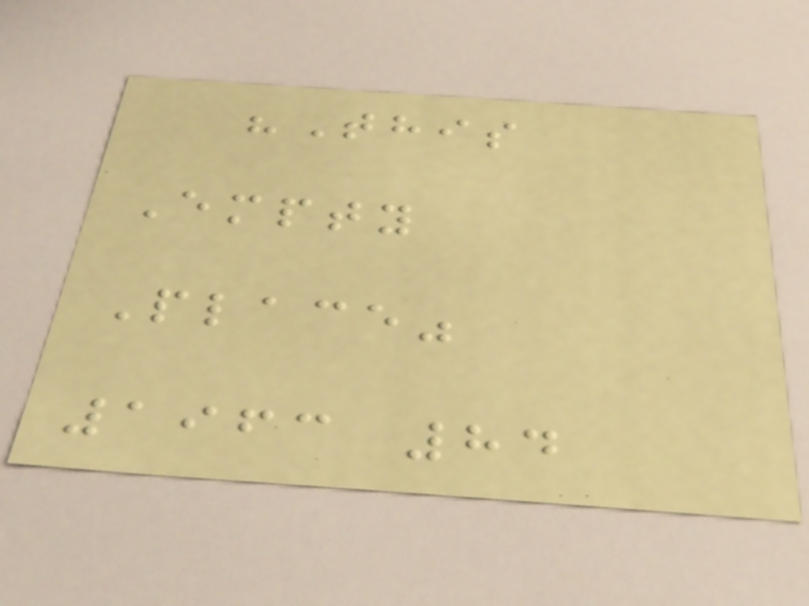"This
Empty
Place"
1963 84
